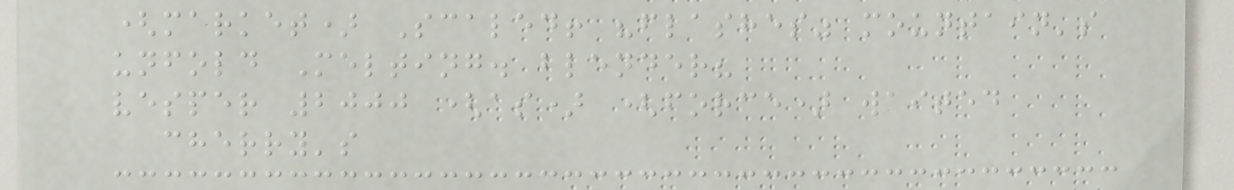(market) Scaled! "flashes" mountain's
unfold Melting. blender?
vesper 2000 (as) (force) waited
cherry's
